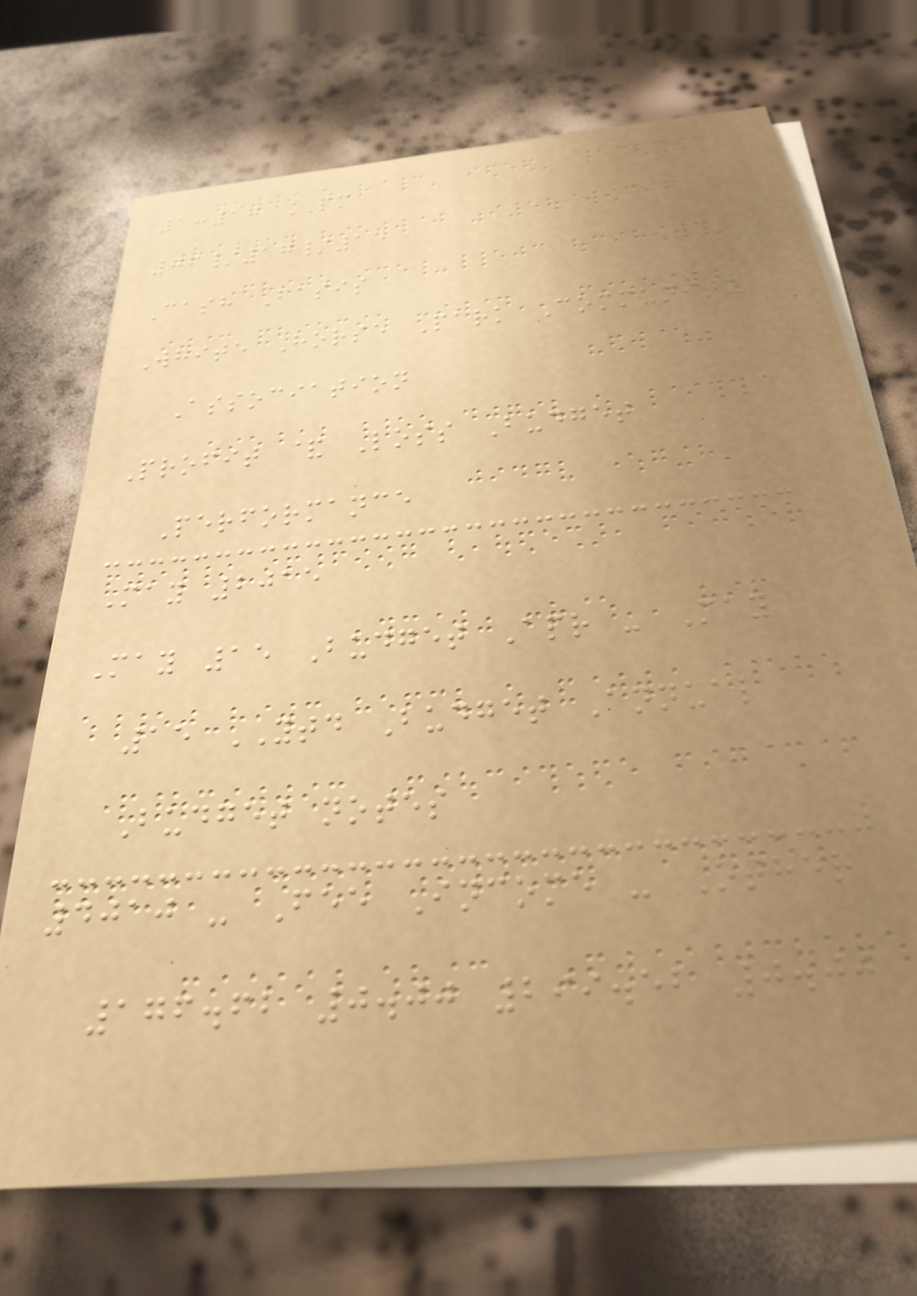1:17 PM
06/17/15
Cash Basis
White Horse Park Community
Association
Profit & Loss Budget
Performance
May 2015
May 15 Budget Apr - May
15 YTD Budget Annual
Budget notes
4010 - Fee Income - Other
176.62 0.00 299.52 0.00
